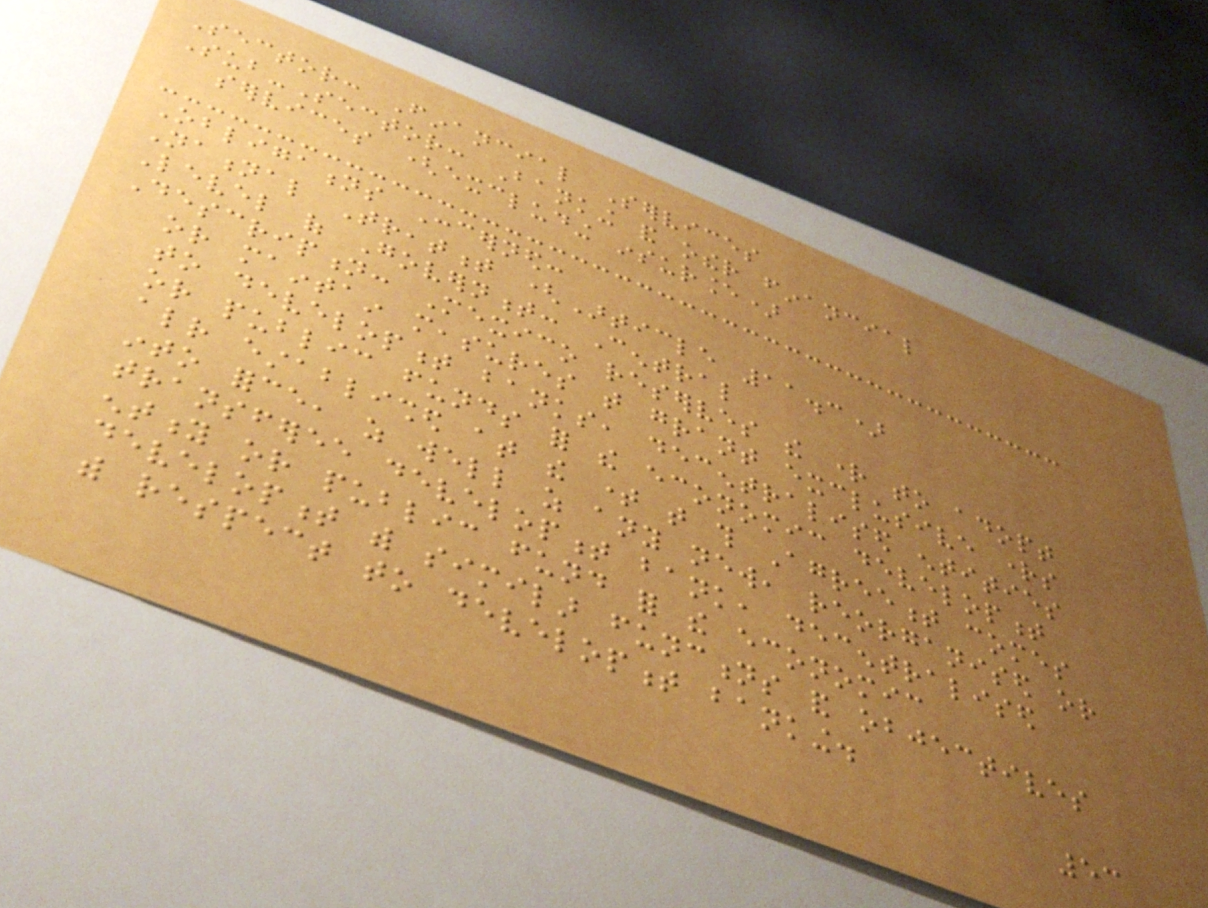Sector: Financial Services
Sub-Sector: Banking and other financial
services (excluding insurance)
Obligations Concerned:
National Treatment (Article 11.3)
Level of Government: Central
Description: Mexico reserves the right to adopt
or maintain measures that grant exclusive rights
to development banks, decentralised entities
or public funds for the economic development
already established at the time that this Agreement comes
into force, as well as any new, reorganised or
transferee development bank, decentralised
entity or public fund for the economic
development with similar functions and objectives
with respect to development banking.
53
